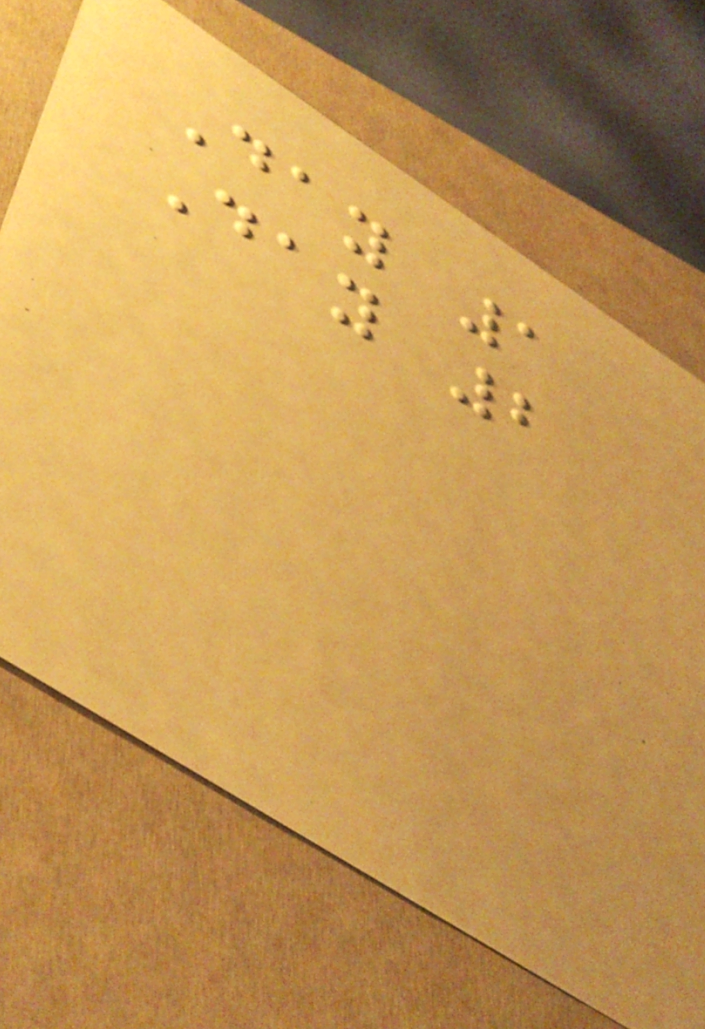Day 1
Day 2
